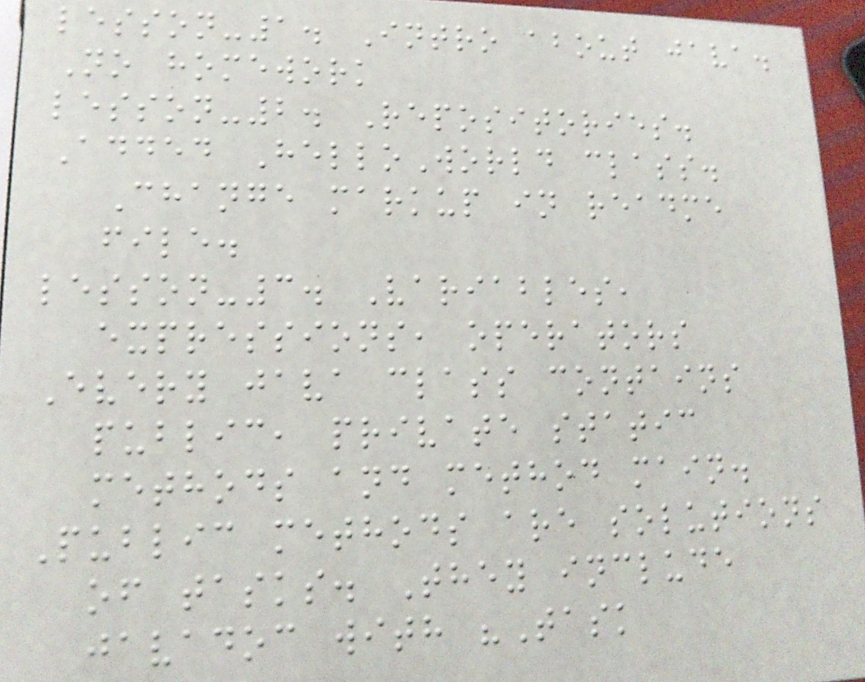lesson-1. Intro about java.
No homework
lesson-2. Repositories.
Added HelloWorld class.
Change markup in readme
file.
lesson-3. Variables,
expressions, operators
Every java class contains
public, private static
methods and method main.
Public methods are solutions
of tasks. They include
javadoc with "Task
